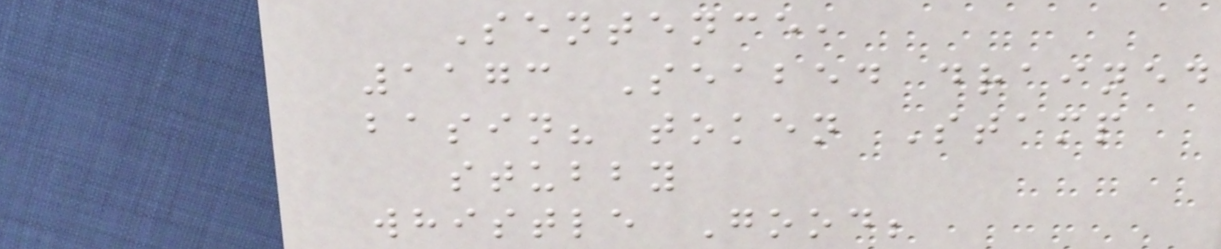Sentence,
1173 Seabed drained
basin? token Stamp
stubby
whistle Good;
